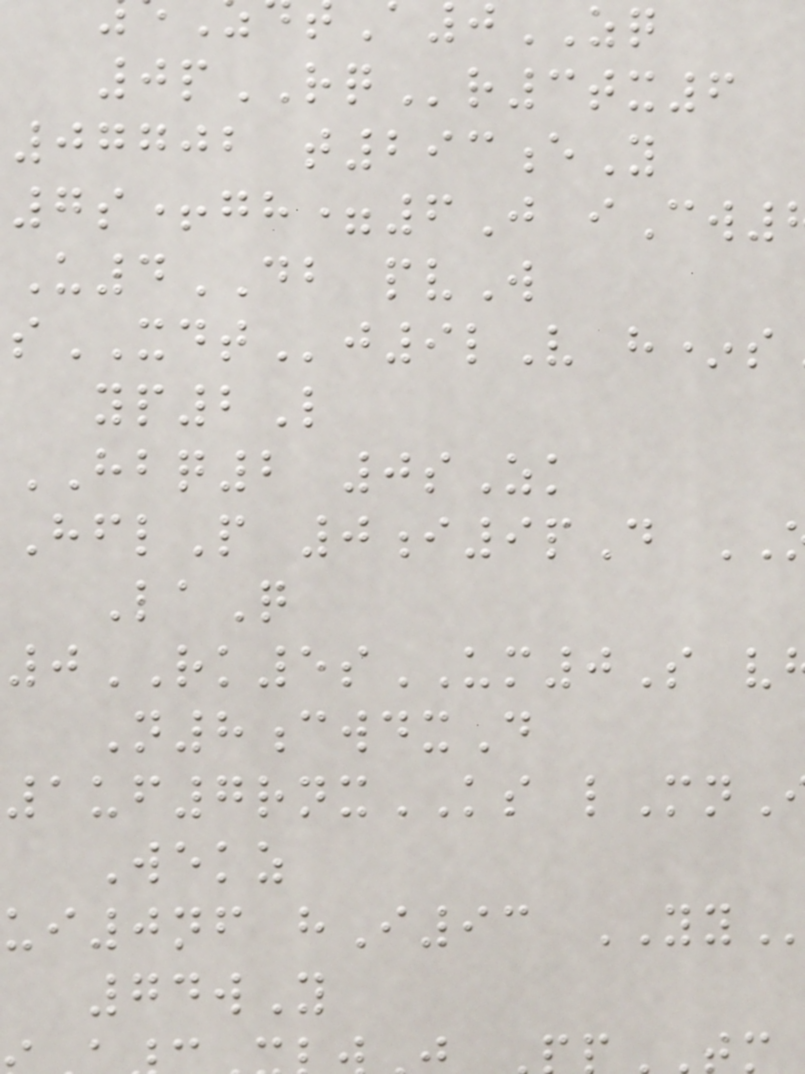0ZQ
0pRQr3tx6
07702 t293eY
7s+gh=6J iCw
U4DB pvW
sXDTj9lV h*s
yp2L
HBQ2 0sZk
HflP 0i9pD
LaQ
0RK5sUM0S v
N8cwdxD
1uf7rnxKS lMn
Wekz
ui0nf hI93 YY
74wY
